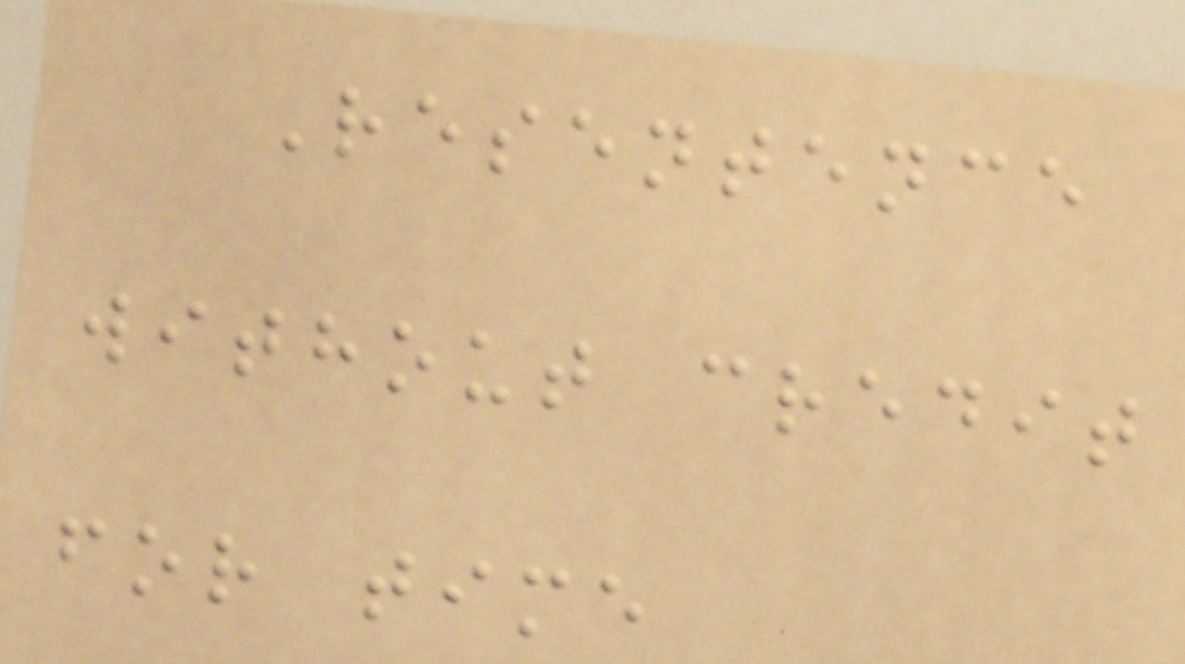Resentence
without credit
for time
